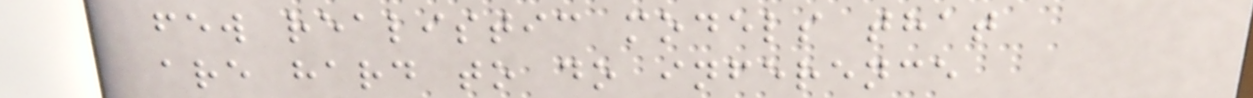few realistic models that
are hard to do inference
